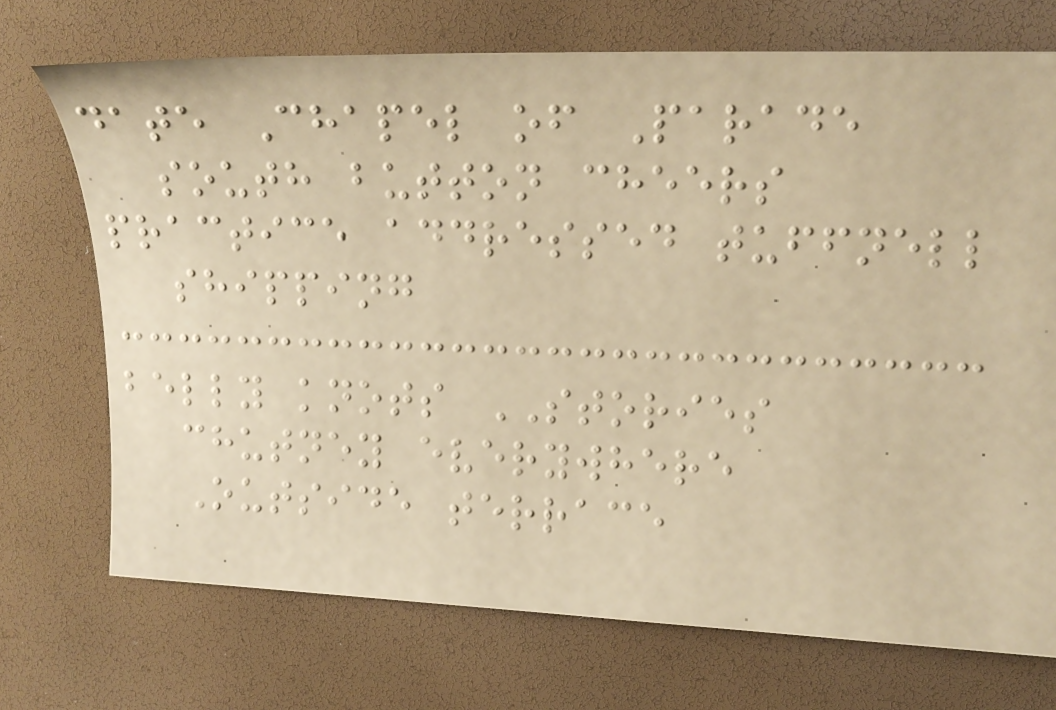date Chapel of Parade
south button cheers
practice addressed tuffnell
shipping
belly knots STORIES
chutney everywhere
Outside terrace
